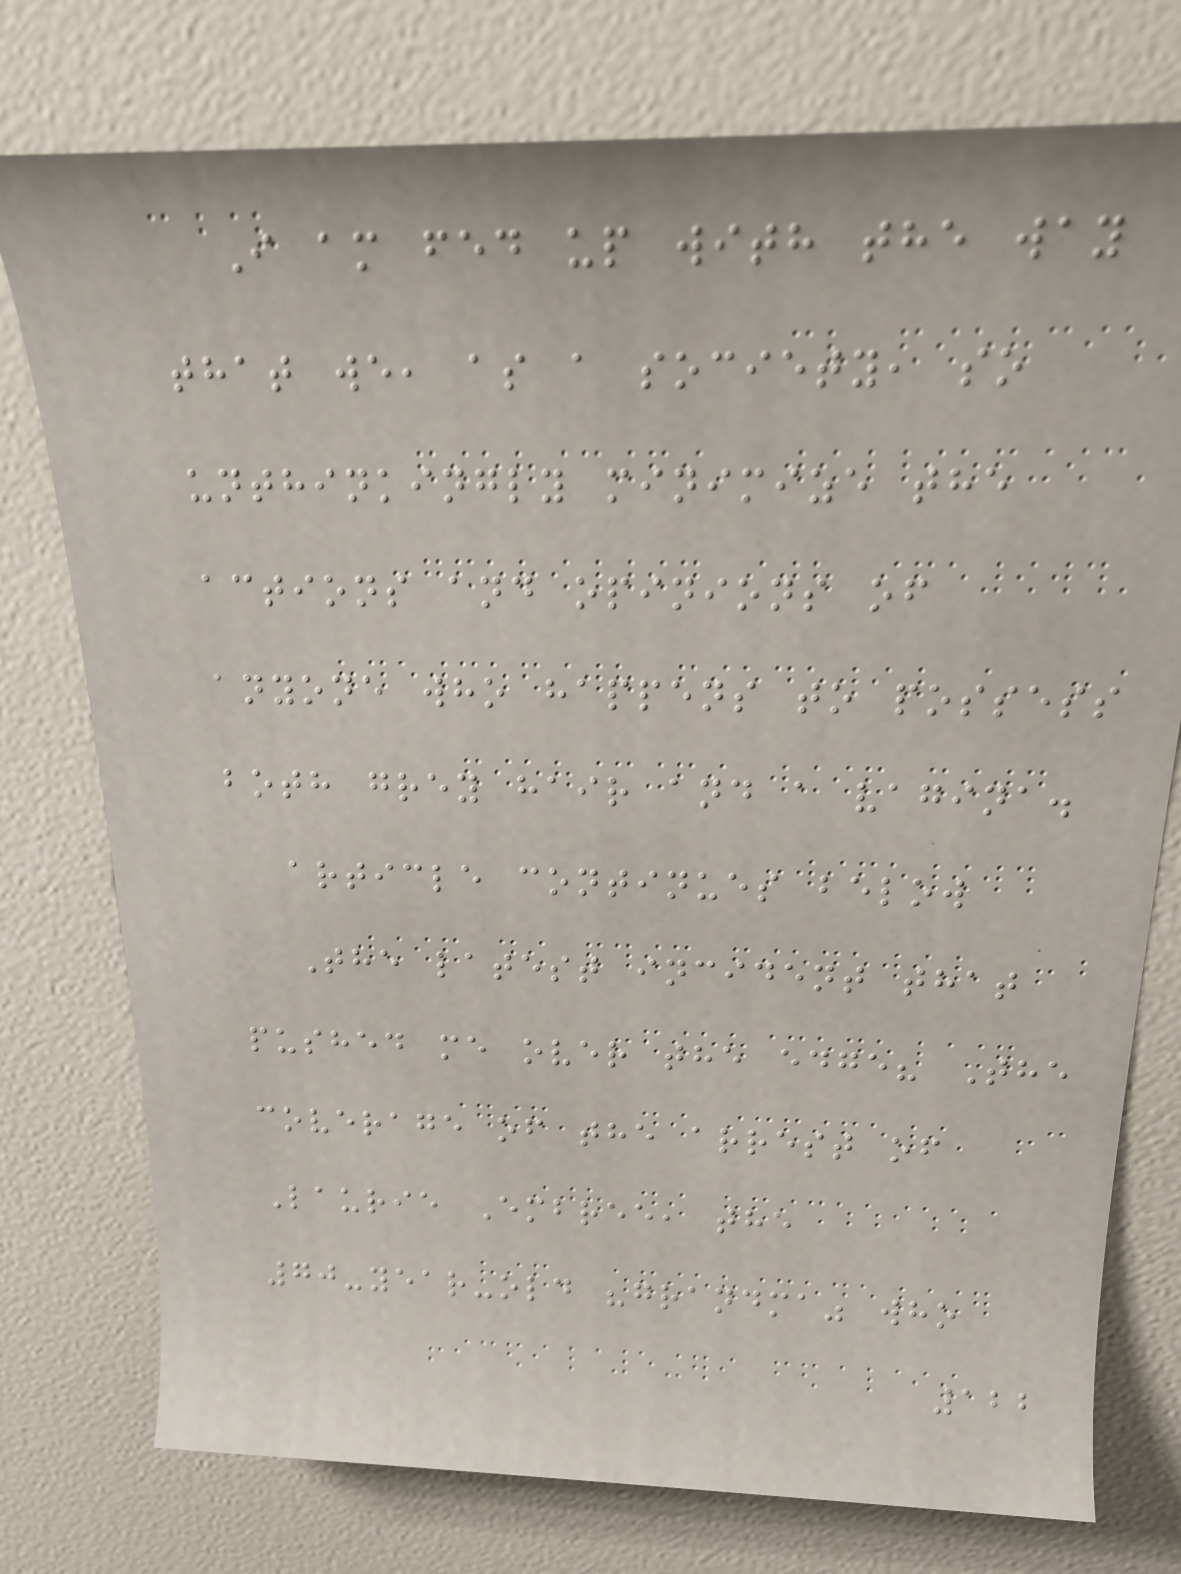I am fed up with the way
that we, as a society, so
unthinkingly minimize the
actions and opinions of
anyone who happens to possess
both grey hair and a vagina.
article continues below
The latest incident that
pushed me over the edge? The
coverage of the arrest of
Laurie Embree, the
70-year-old "grandma" who
122
